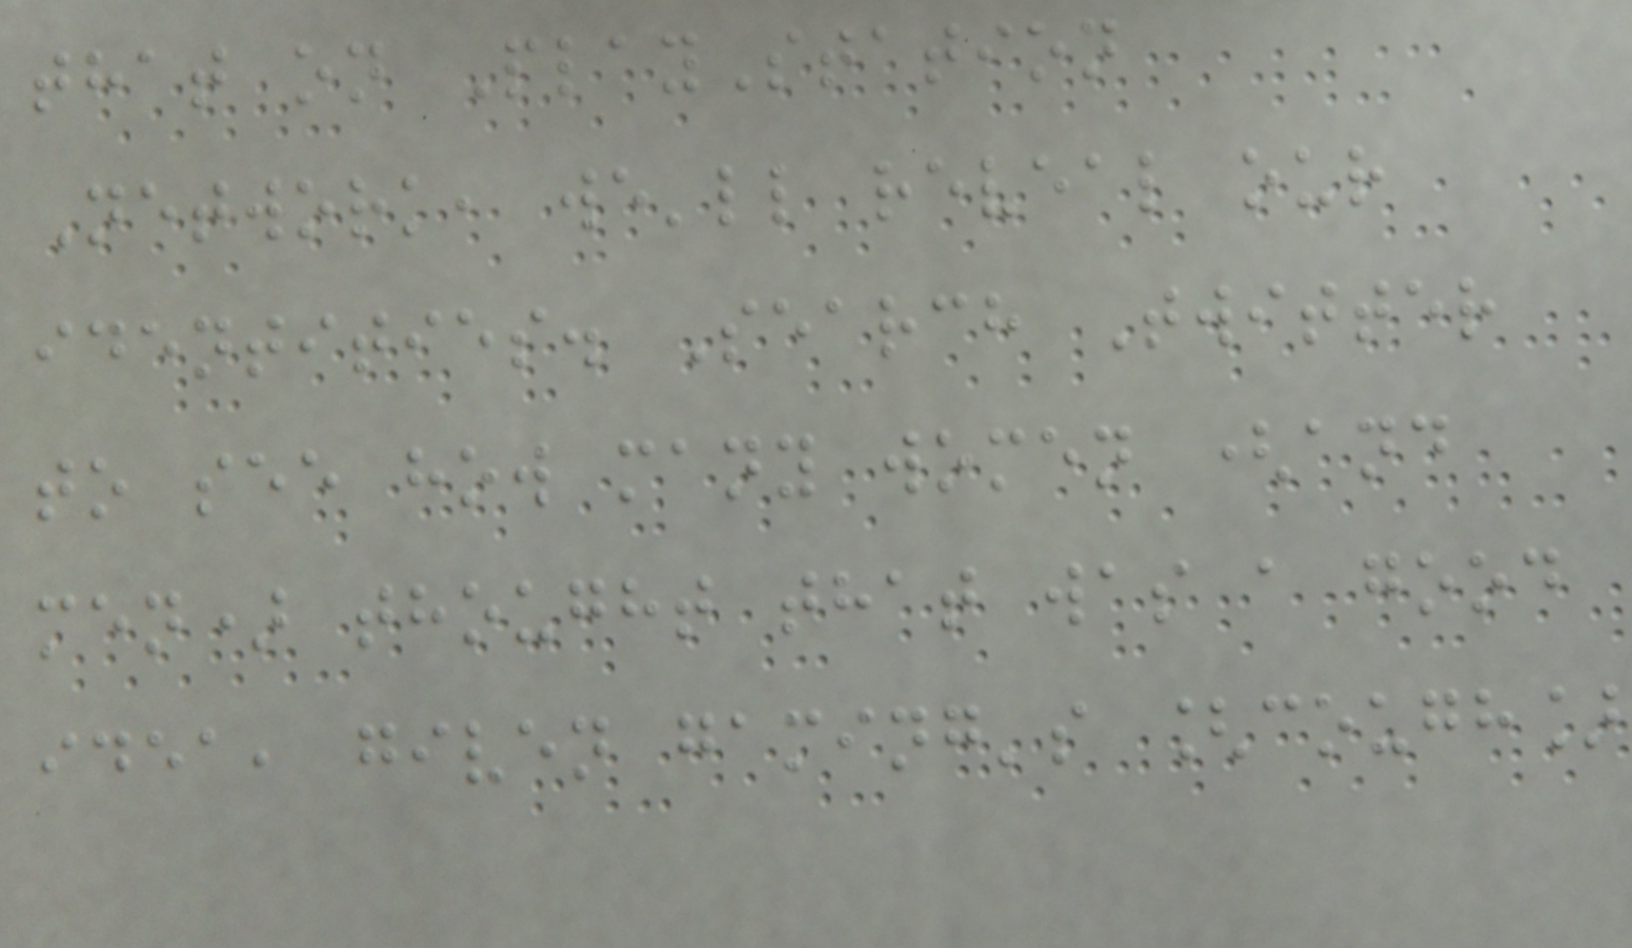that on PlayStation
Network, we'll reveal our
identities. Search Twitter
to see how many women (and
men) thought that was a good
idea, given gaming's [cough]
